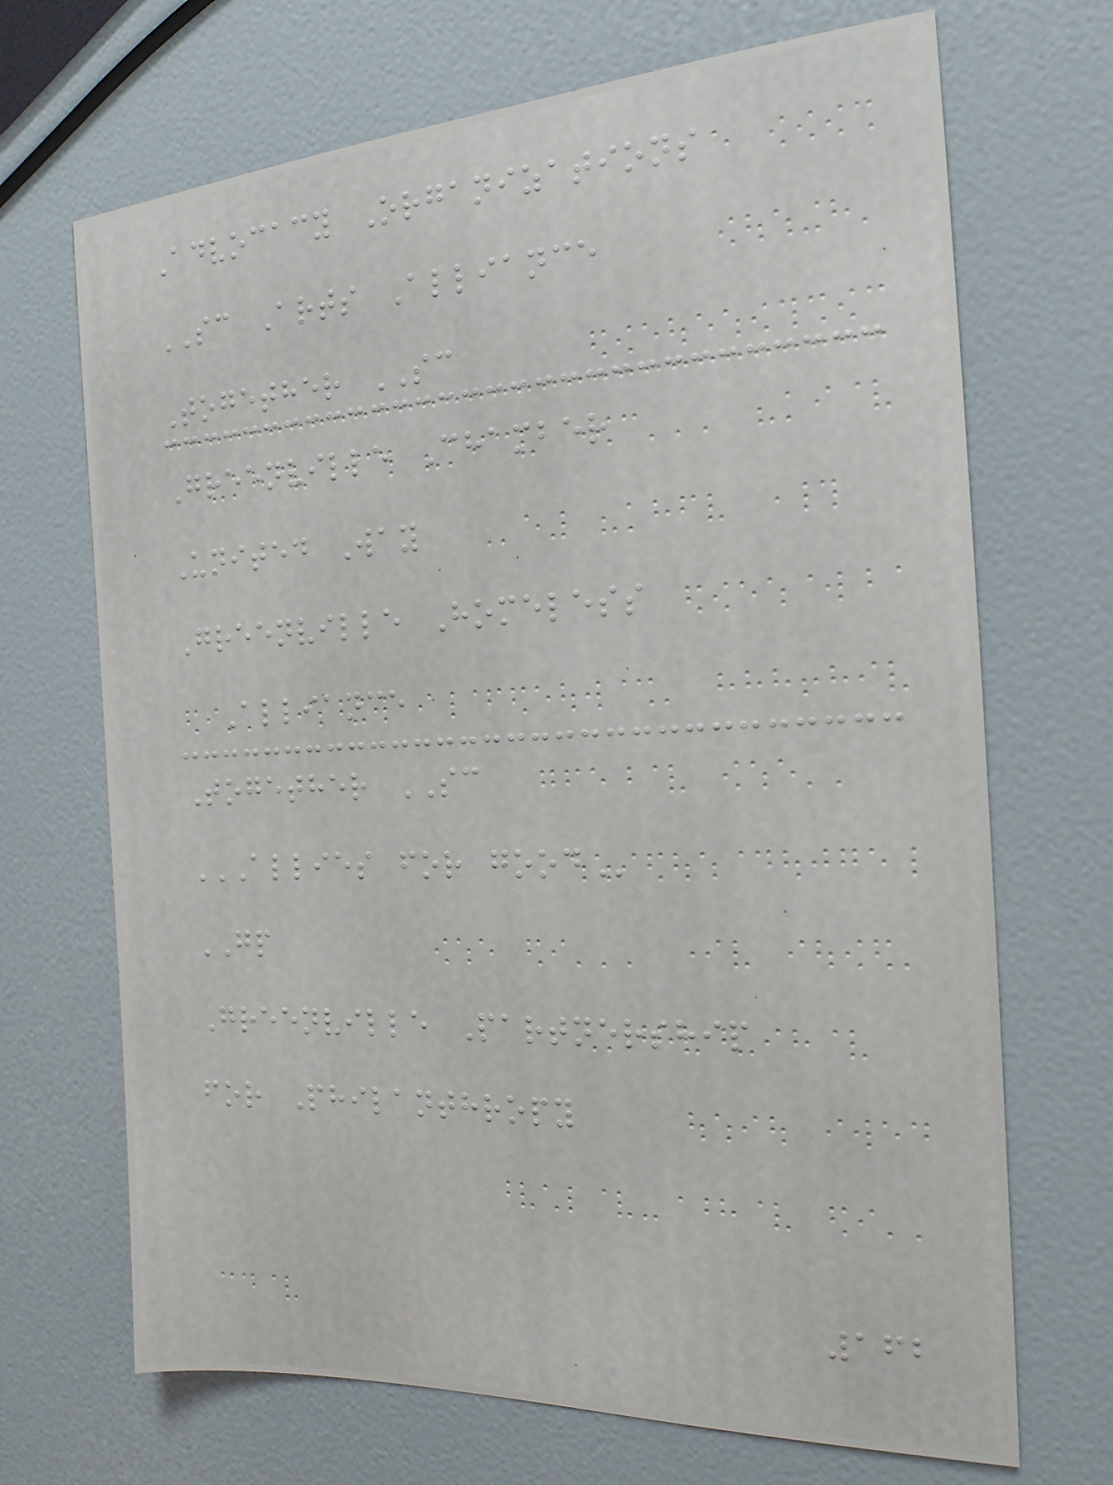Advocacy Organizations
SC Arts Alliance
Together SC
Greenville Chamber
United Way
Greenville Homeless
Alliance
Together SC
ALLIES FOR GOOD
GP
Greenville Partnership
for Philanthropy
162
